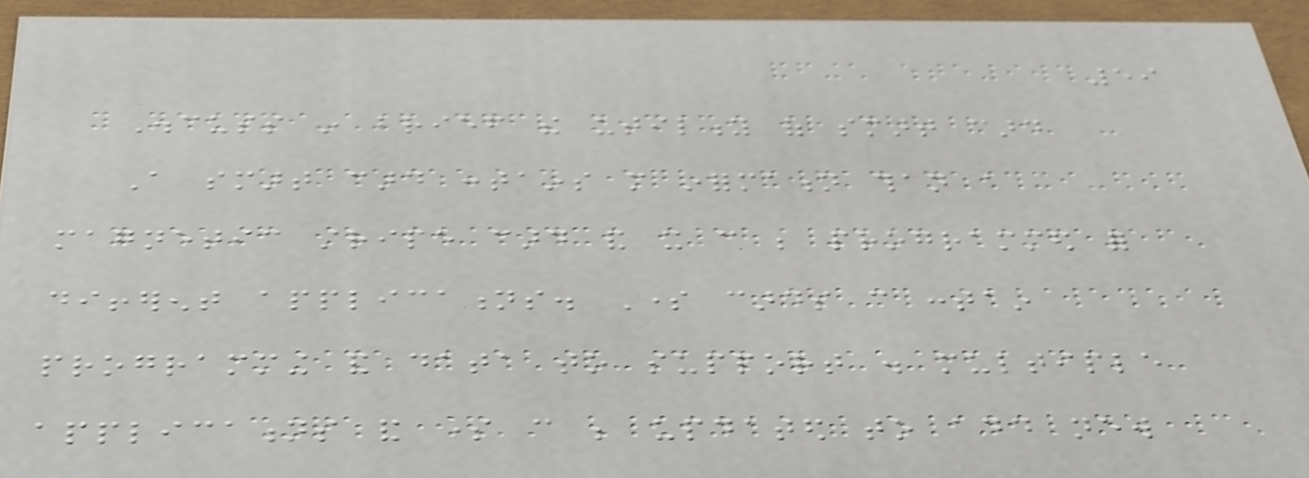59
Discuss in brief the utility of smart card
A smart card contains more information than a
magnetic stripe card and it can be programmed for
different applications. Some cards can contain
programming and data to support . multiple
applications and some can be updated to add new
